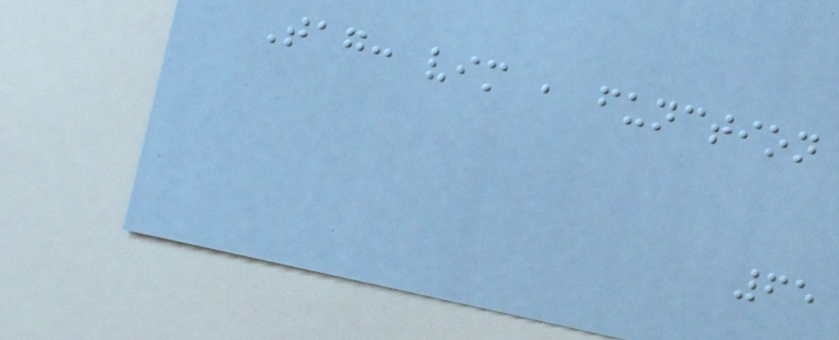Tag: vim , function
65
